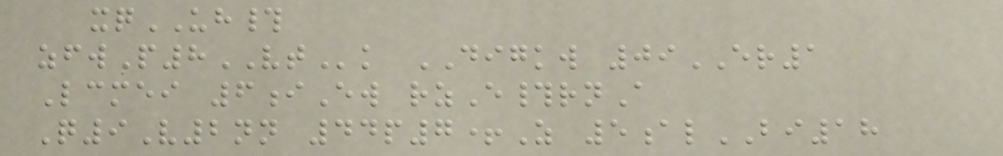xqUH#
zfwP8VTk DIGKW 09ER1
Lcmei 6iEw rzE#rnA
Q9V2nn 44p7+Z 5alBI18
